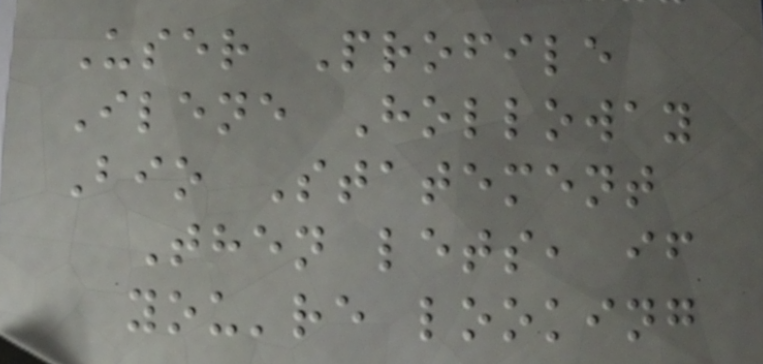User Profile
Ilene Holloway
Bio Statement
Then lets, if
you're looking
